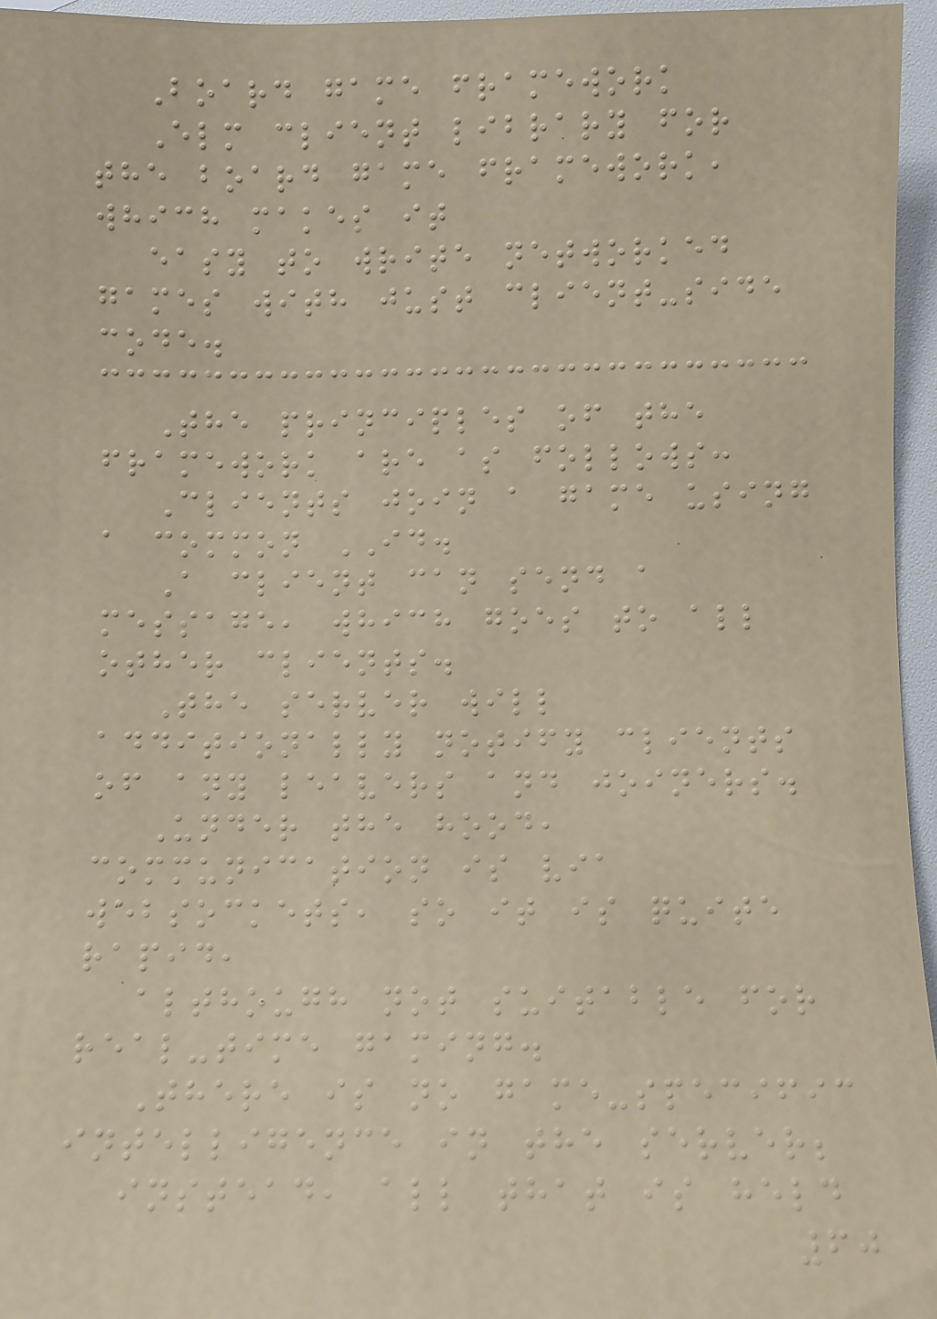Board game framework
Elm client library for
the board game framework,
which makes it
easy to write networked
games with just client-side
code.
The principles of the
framework are as follows:
Clients join a game using
a common ID.
A client can send a
message, which goes to all
other clients.
The server will
additionally notify clients
of any leavers and joiners.
Under the hood,
communication is via
websockets, so it is quite
rapid,
although not suitable for
real-time gaming.
There is no game-specific
intelligence in the server;
instead, all that is held
60
